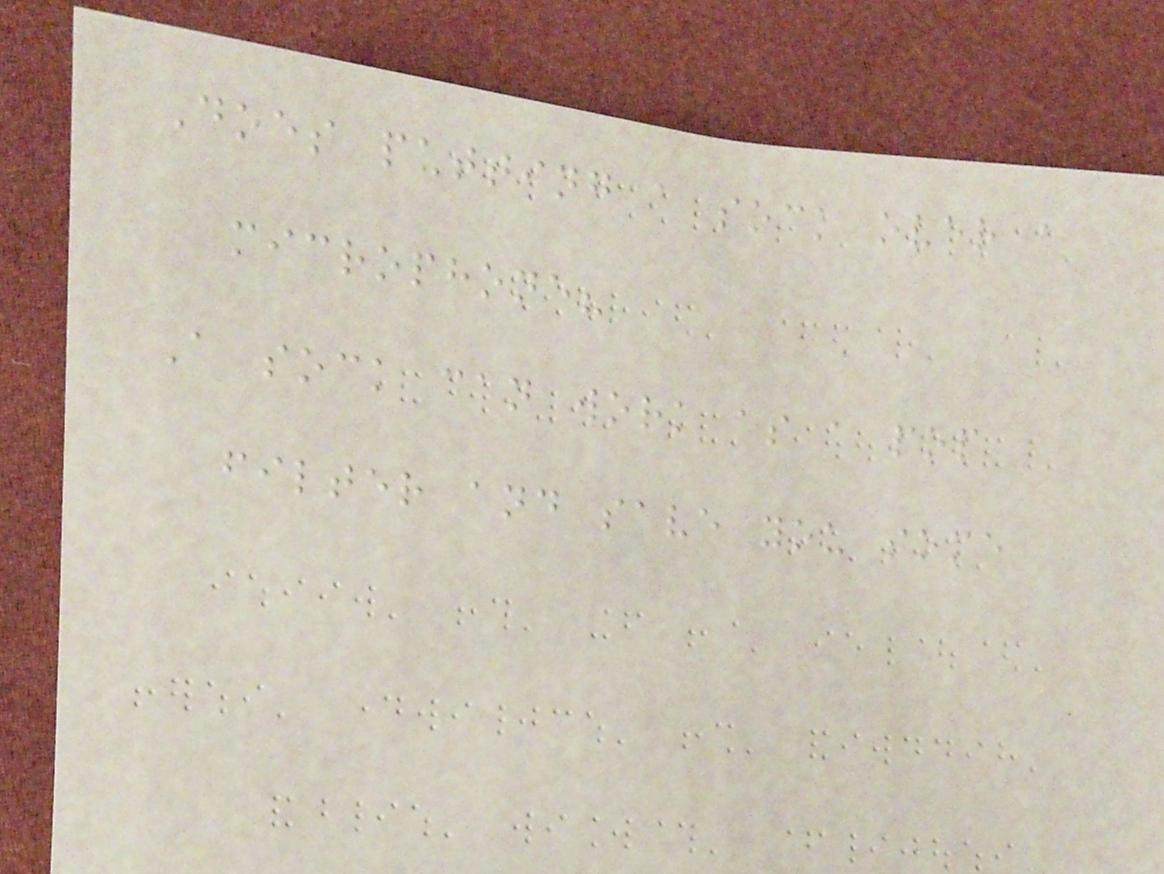Does putting a sock over a
microphone?
A sock can work as a pop
filter and save you some
